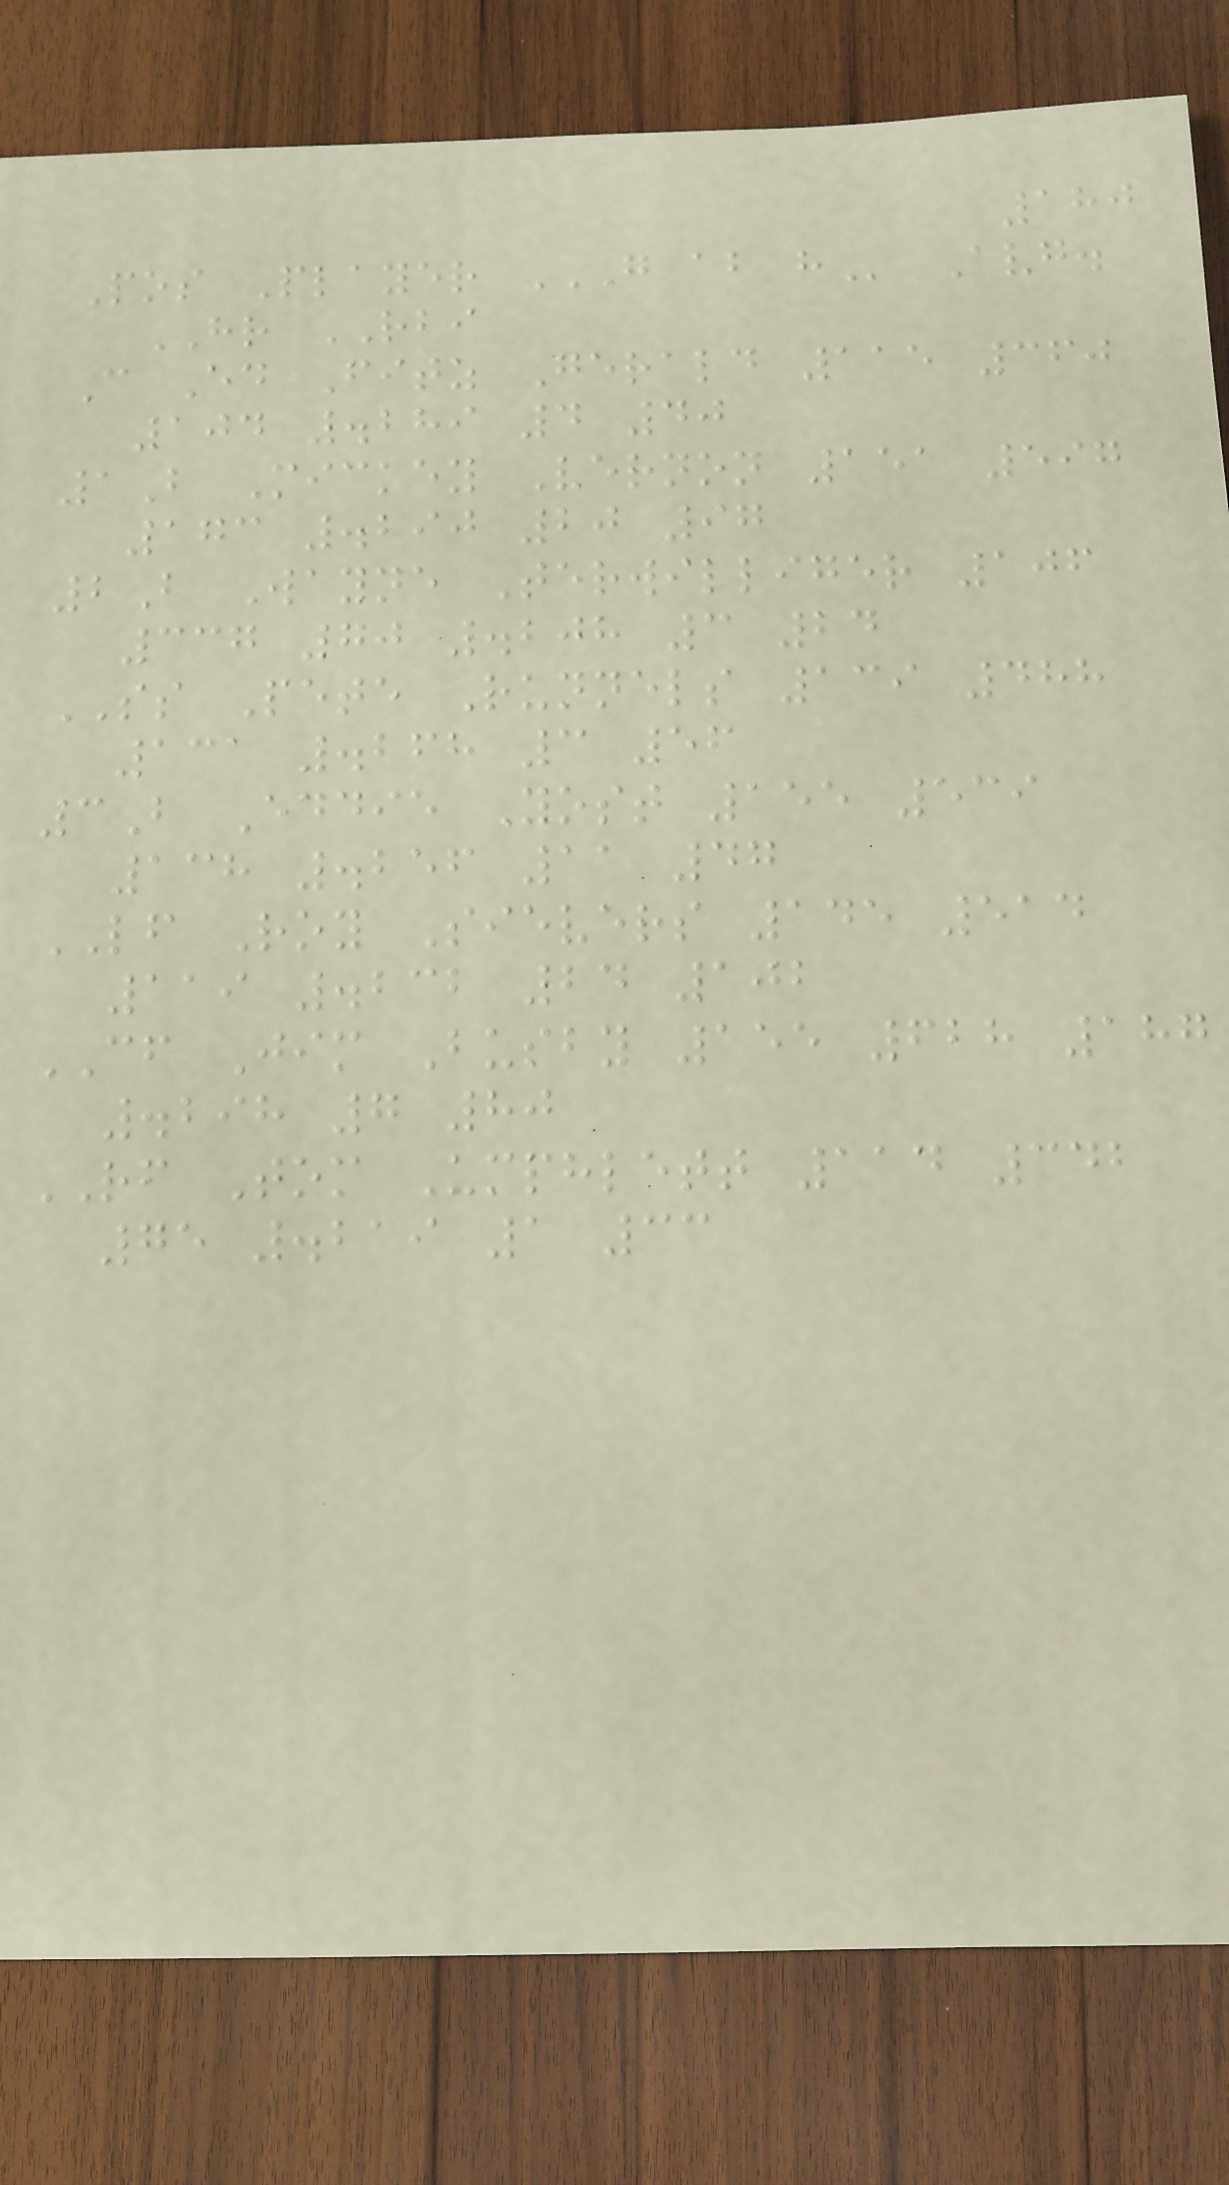180
Pos Player G AB H Avg.
HR RBI
C Ed Fitz Gerald 115 360
104 .289 4 40
1B Mickey Vernon 151 597
173 .290 20 97
2B Wayne Terwilliger 106
337 70 .208 3 24
SS Pete Runnels 139 488
131 .268 3 56
3B Eddie Yost 155 539
138 .256 11 47
LF Roy Sievers 145 514
119 .232 24 102
CF Jim Busby 155 628 187
.298 7 80
RF Tom Umphlett 114 342
75 .219 1 33
